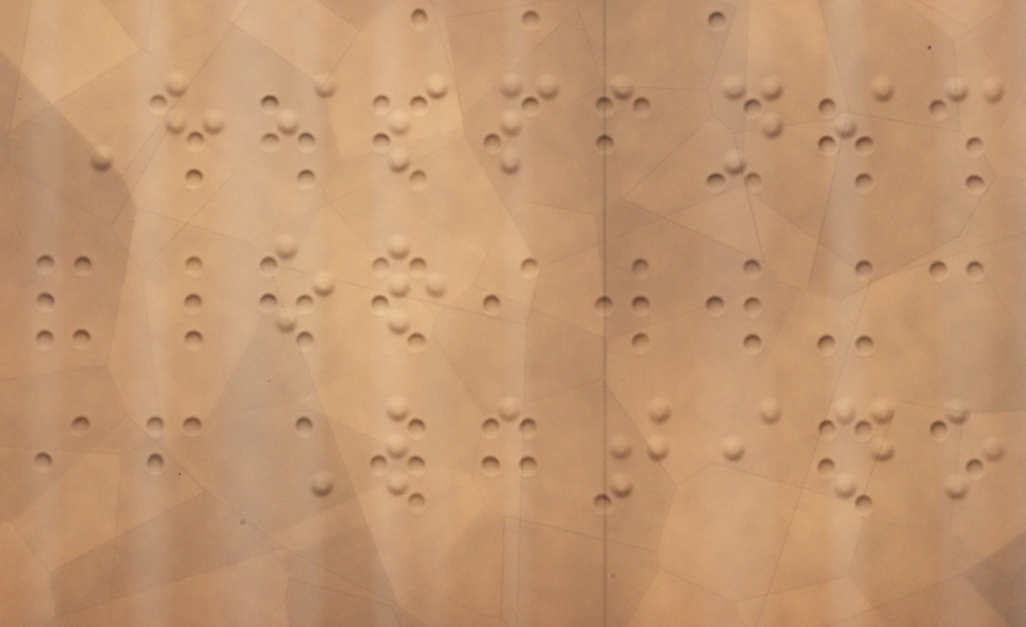Hispanic
or
Latino
